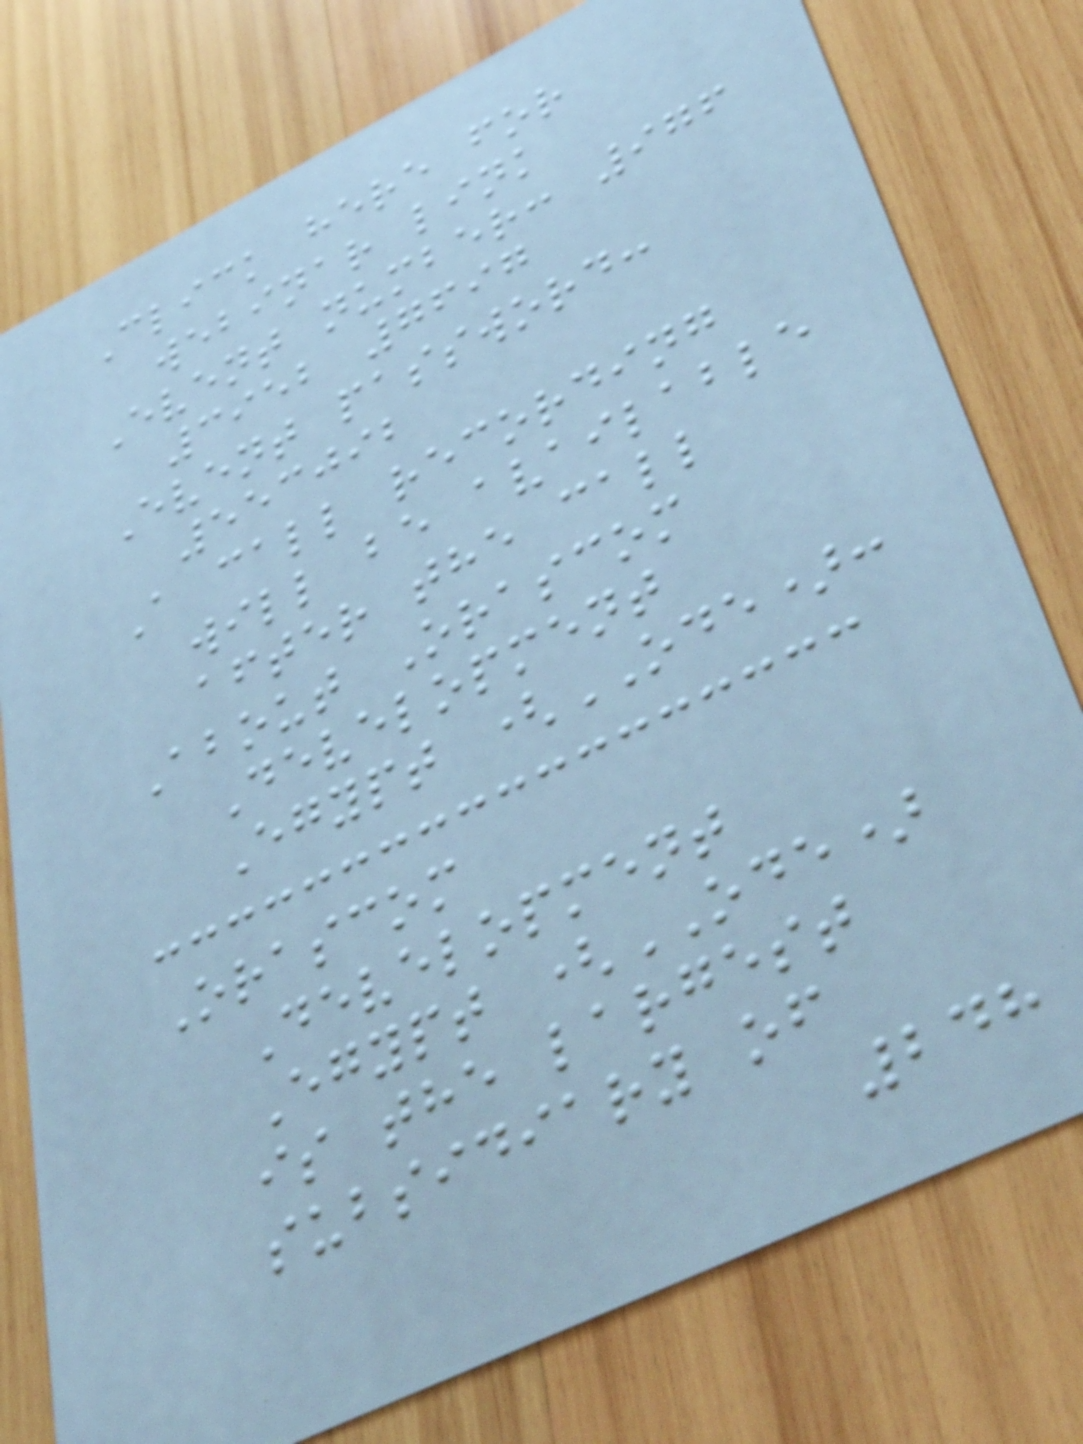Click here for
webinar link
Event number: 976
3952 7697
Event password:
553092
A call recording
will be available
after the call
About Orascom
Development
Egypt (ODE):
Orascom
Development
Egypt (ODE)
is the largest
subsidiary of
248
